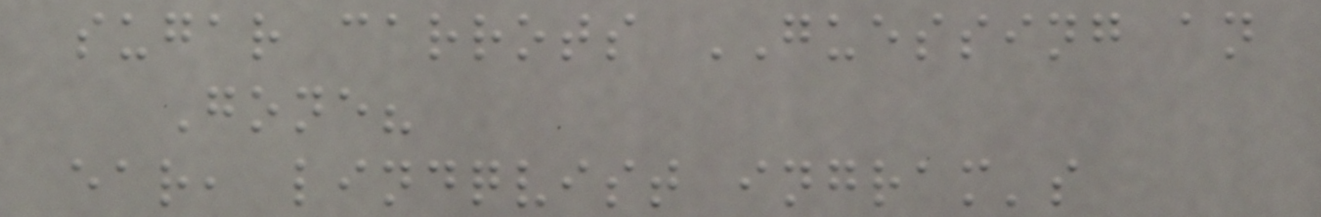sugar carrots GUESSING an
Gone?
ear, lindqvist ingram's
